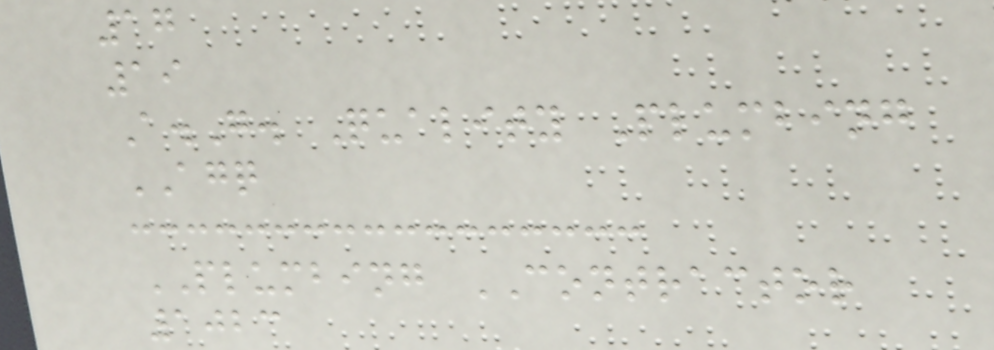17
19
A.G. Quality Plumbing
AGQ
PLUMBING CONTRACTOR
1023
